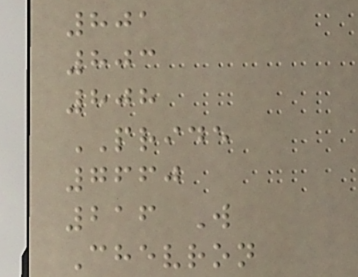801
803
808
PRIDE
7660
216 W
Chevron
